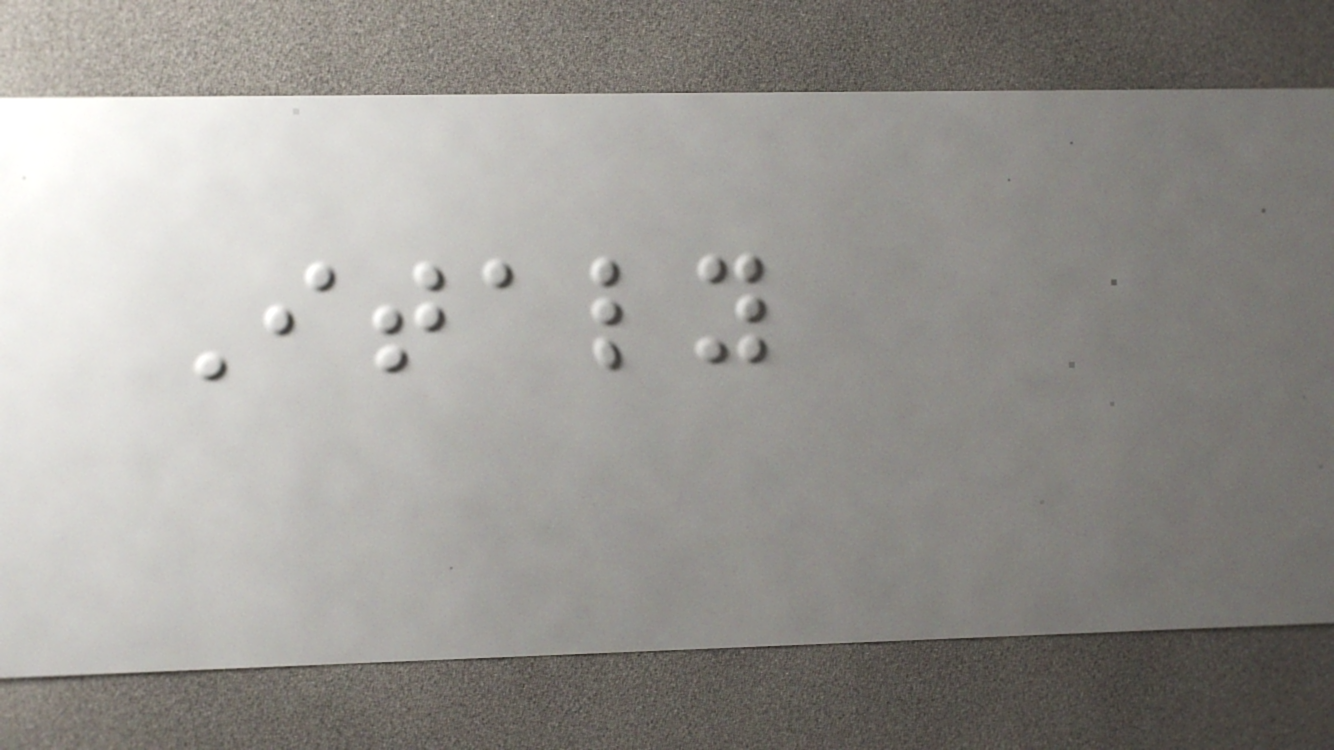Italy
